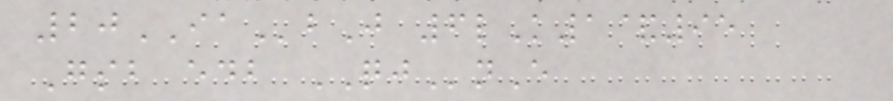20IAbJ 6lK1&95
Gsb edb QJnE
